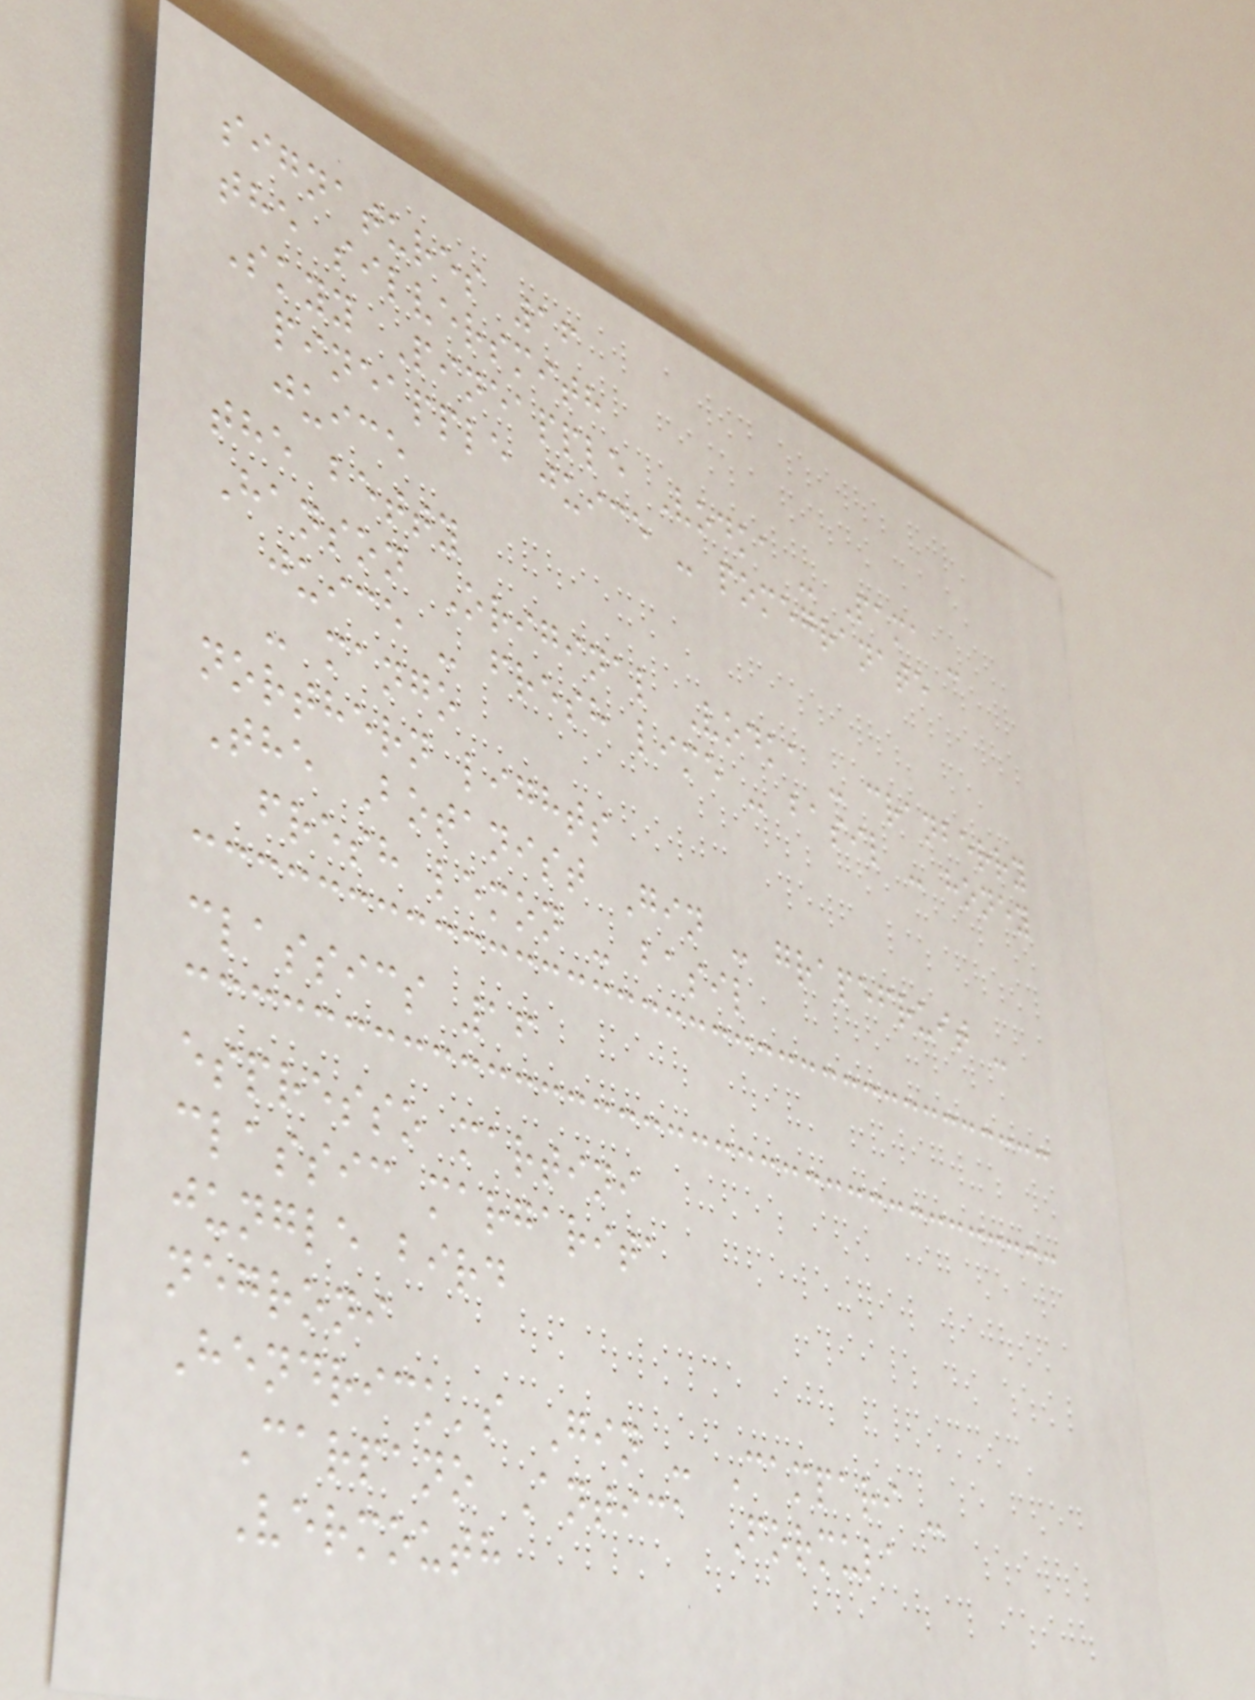signatures 16
the silversmith
Skyy Pineapple Vodka - Pama -
pineapple juice - pomegranate
juice
the betty
Hanson Original Vodka - cranberry
juice - fresh lime - basil - honey
- mango
northern lights
The Botanist Gin - grapefruit -
fresh lemon - basil
classics 16
espresso martini
classic margarita
jungle bird
negroni
Hendrick's Gin - Campari -
Carpano Antica Formula
Vermouth
